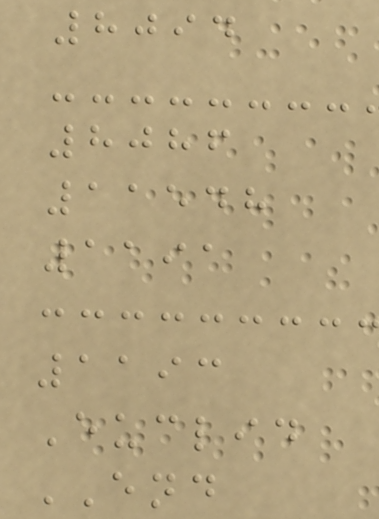8094
8086
11548
1191
1193
Euclid
END
